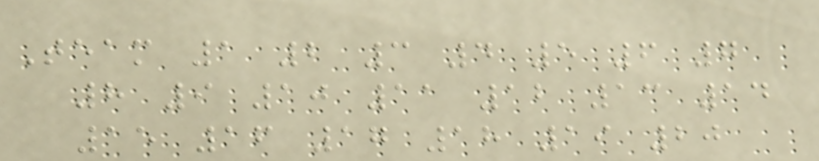Team 1 2 3 4 5 6 7
8 9 10 11 12 13 14
15 16 17 18 19 20
